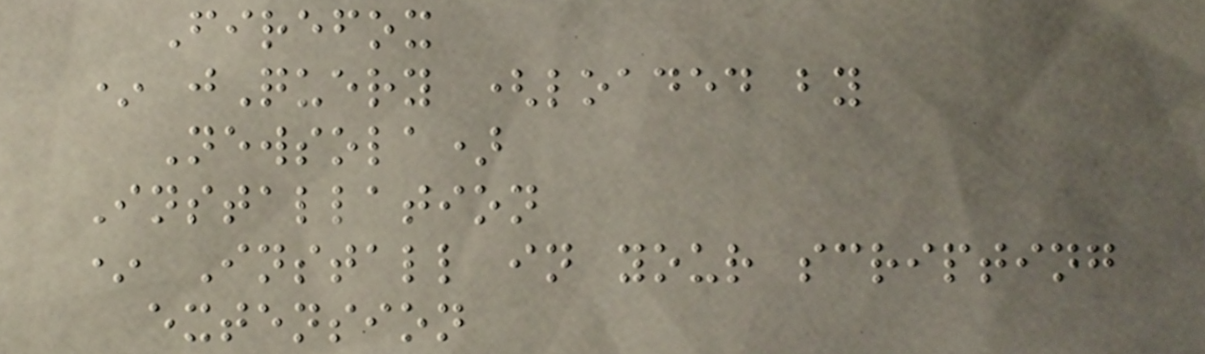Firefox
* jQuery (loaded by
Newsola)
Installation
* Install in your scripting
extension
